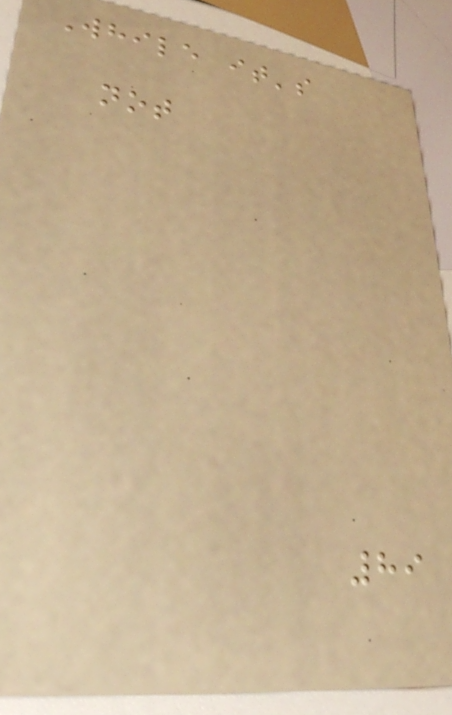While it's
not
89
